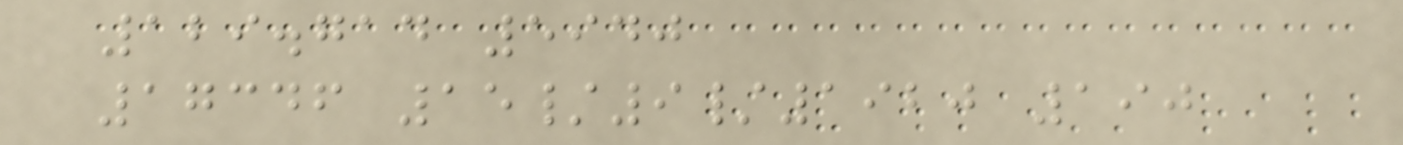129.714 5940
17346 15/9/1920 190
